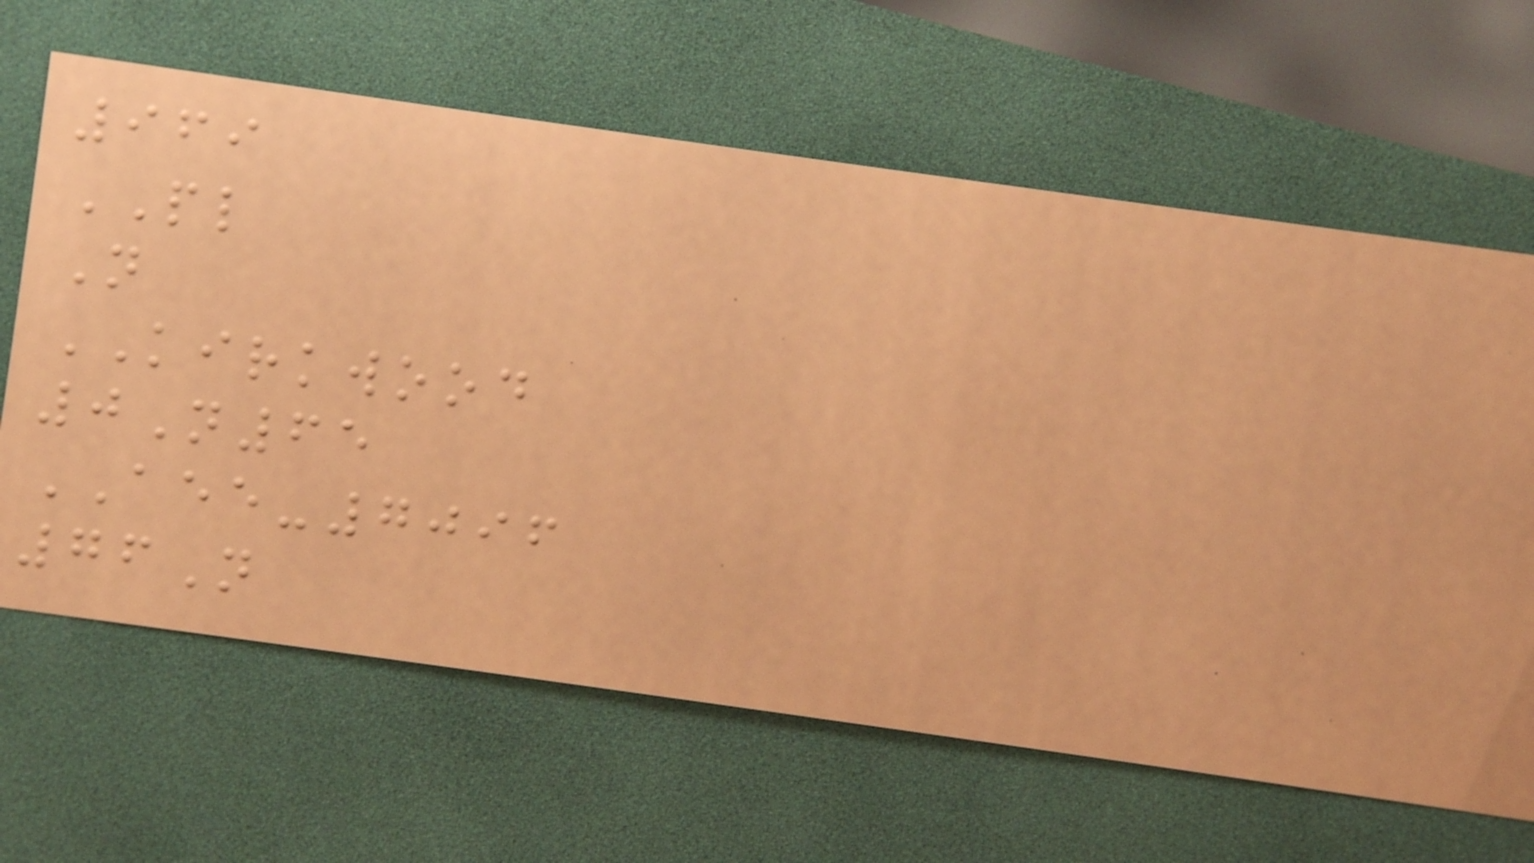969
PL
N
KIRKWOOD
0N65
AEE-7096
76N
